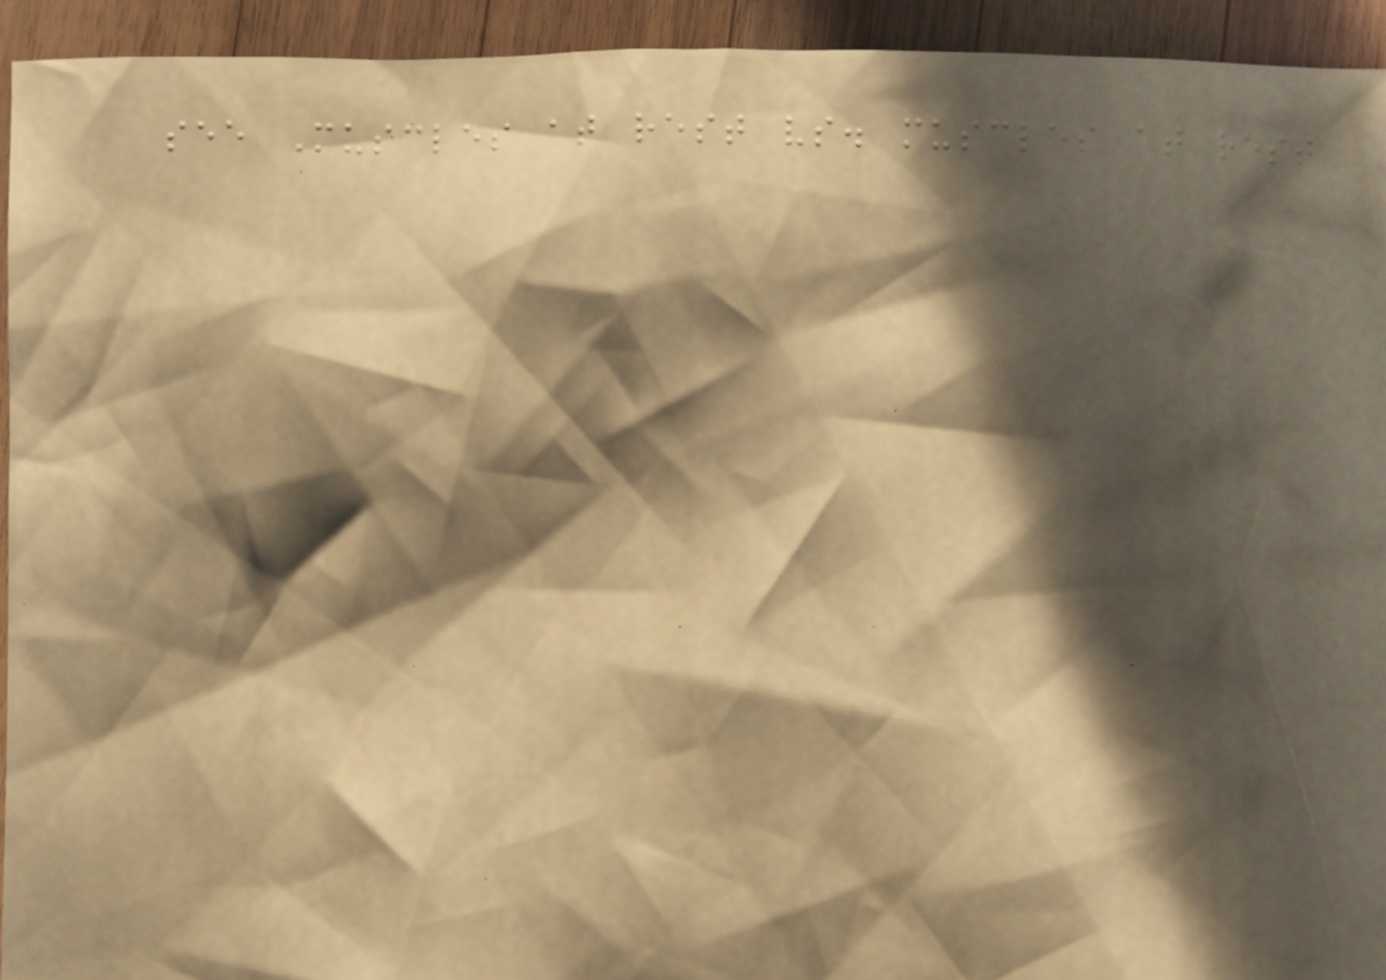see Muscles at rest vs. muscles at rest
